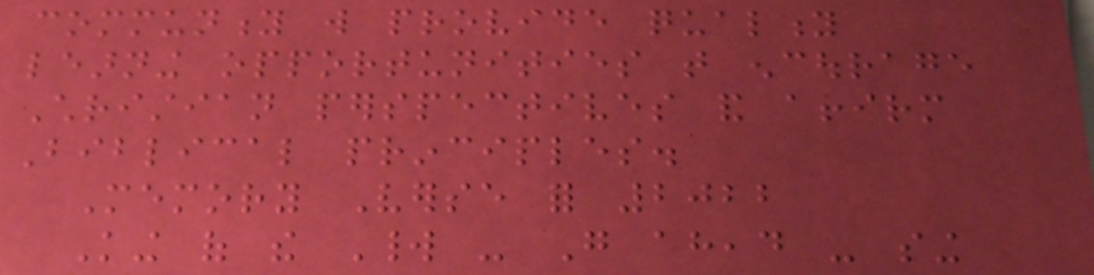community will provide quality
learning opportunities that encourage
Christian perspectives and affirm
Biblical principles.
Memory Verse for 2022
King of the World - Go ahead - sing
